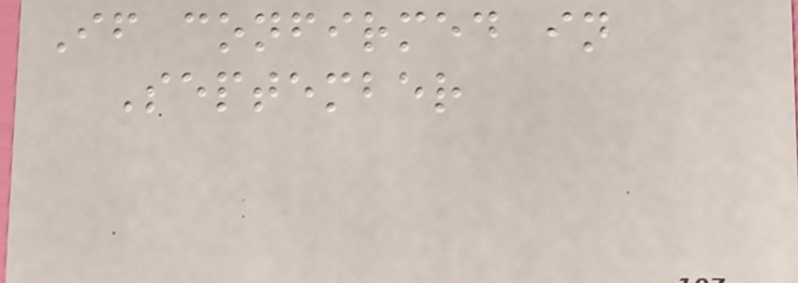If confirmed in
September
